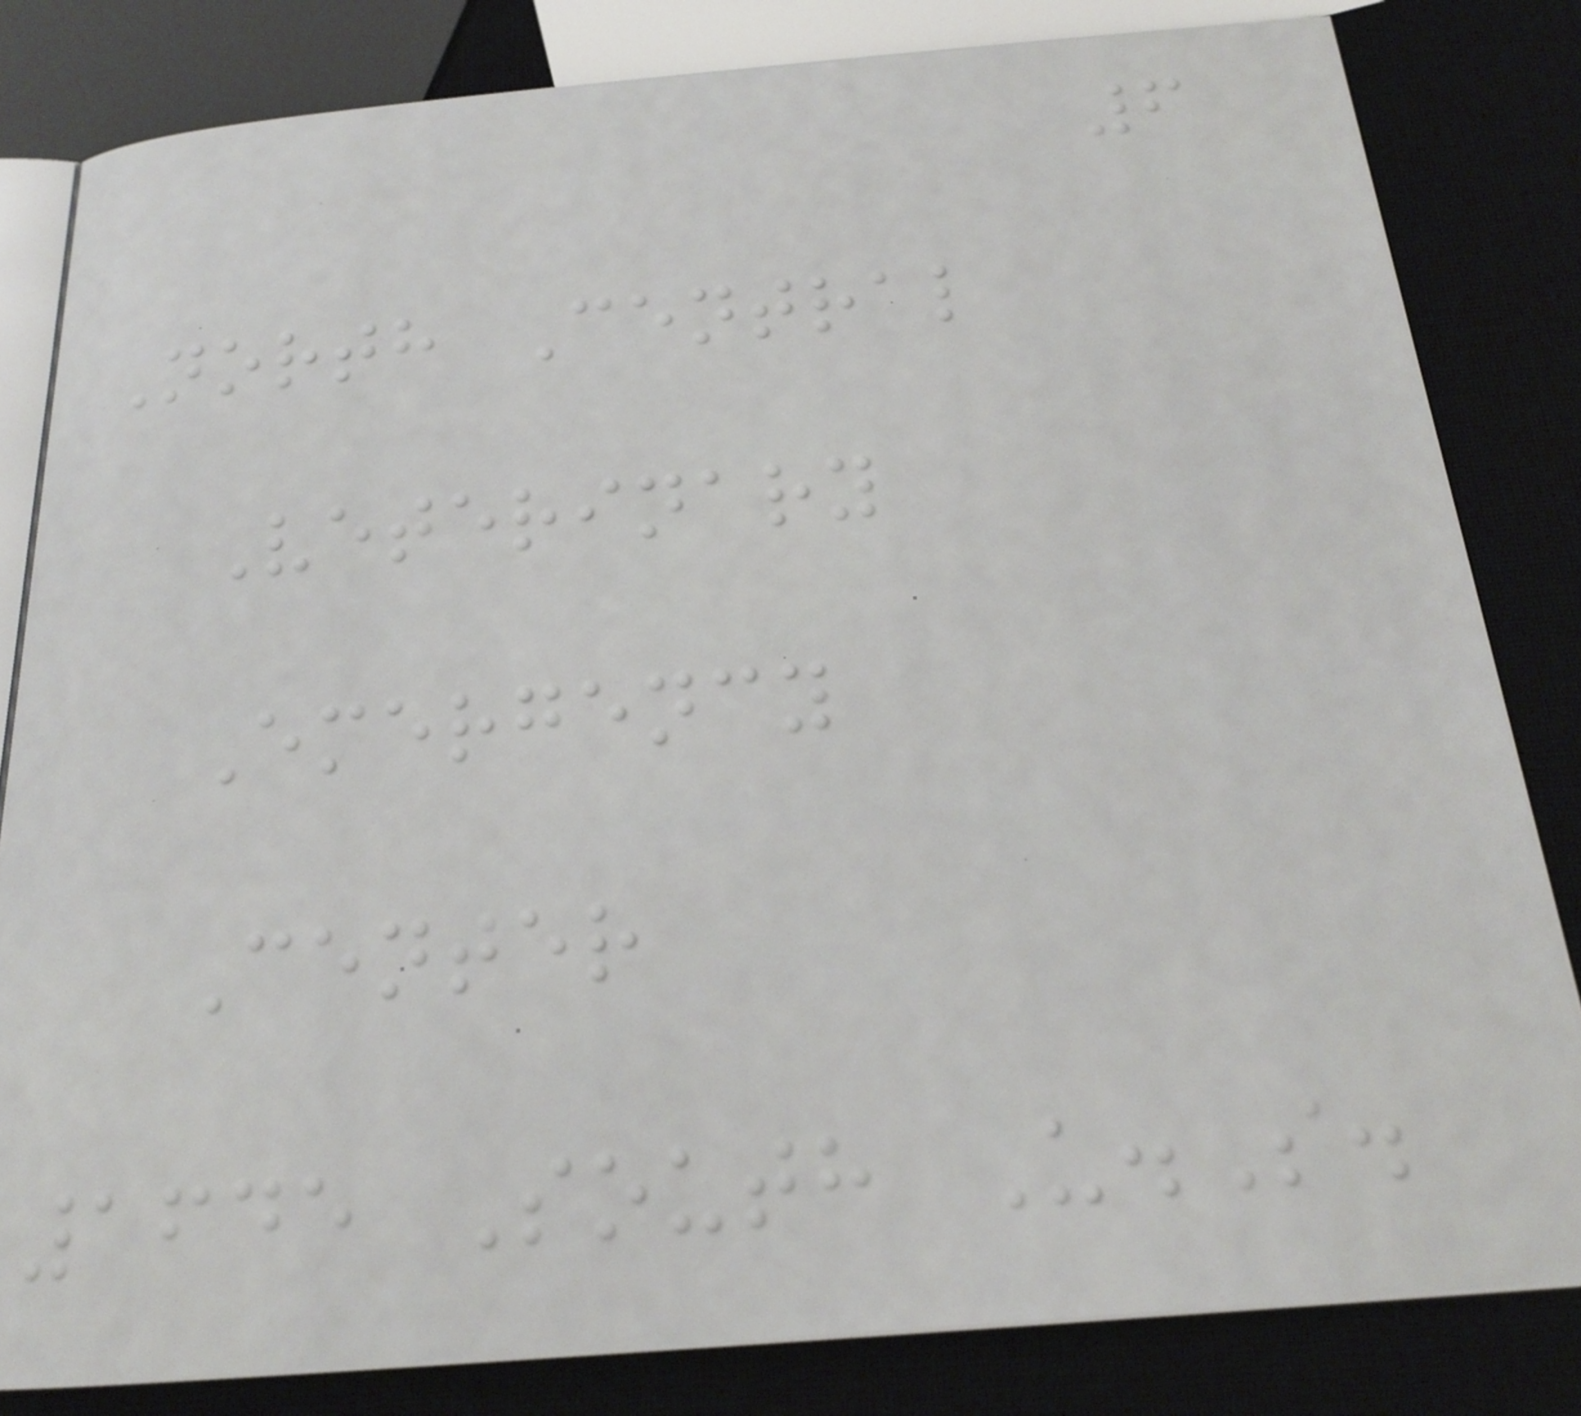6
North Central
Veterinary
Emergency
Center
1645 South U.S.
